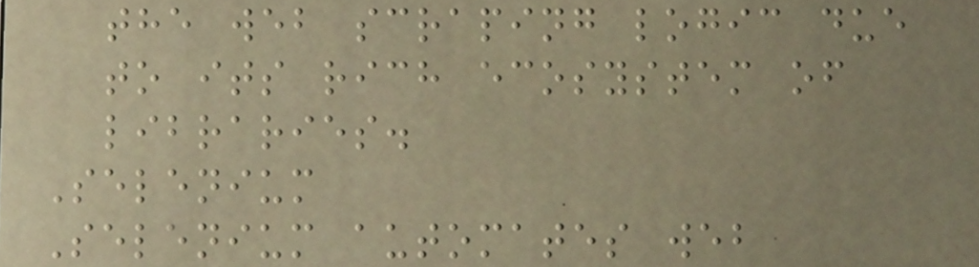the web scraping logic due
to its rich ecosystem of
libraries.
Selenium
Selenium automates web
